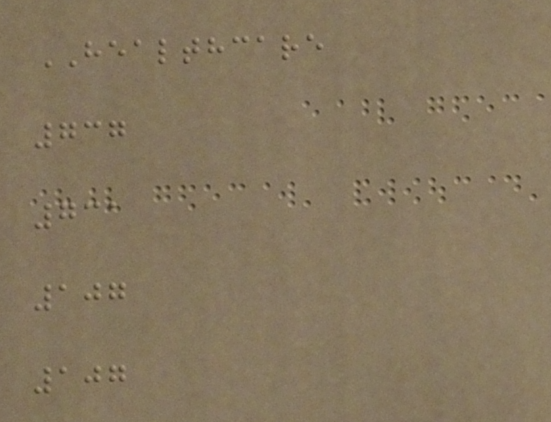HEALTHCARE
737
731
107
107
